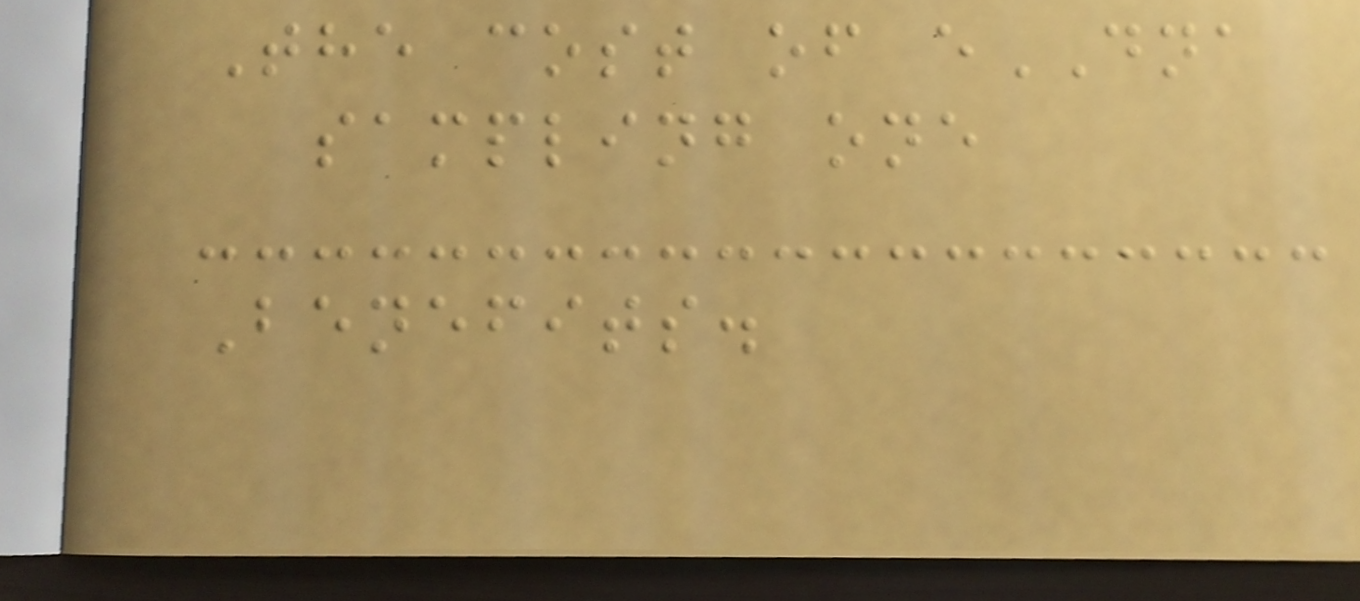The cost of eDNA
sampling one
Benefits.
